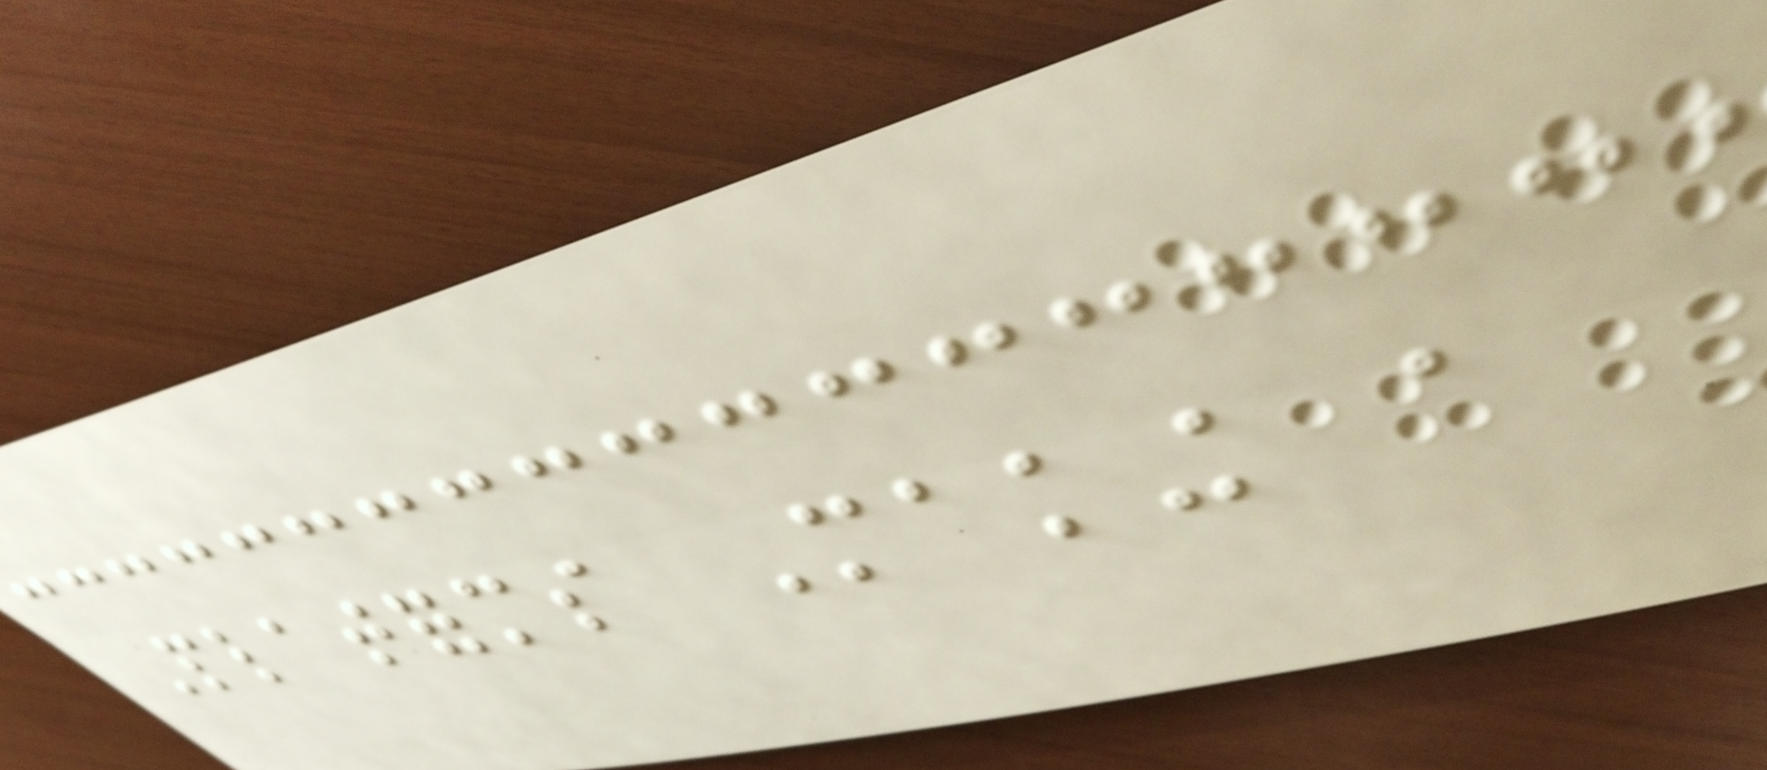Platforms Making a
